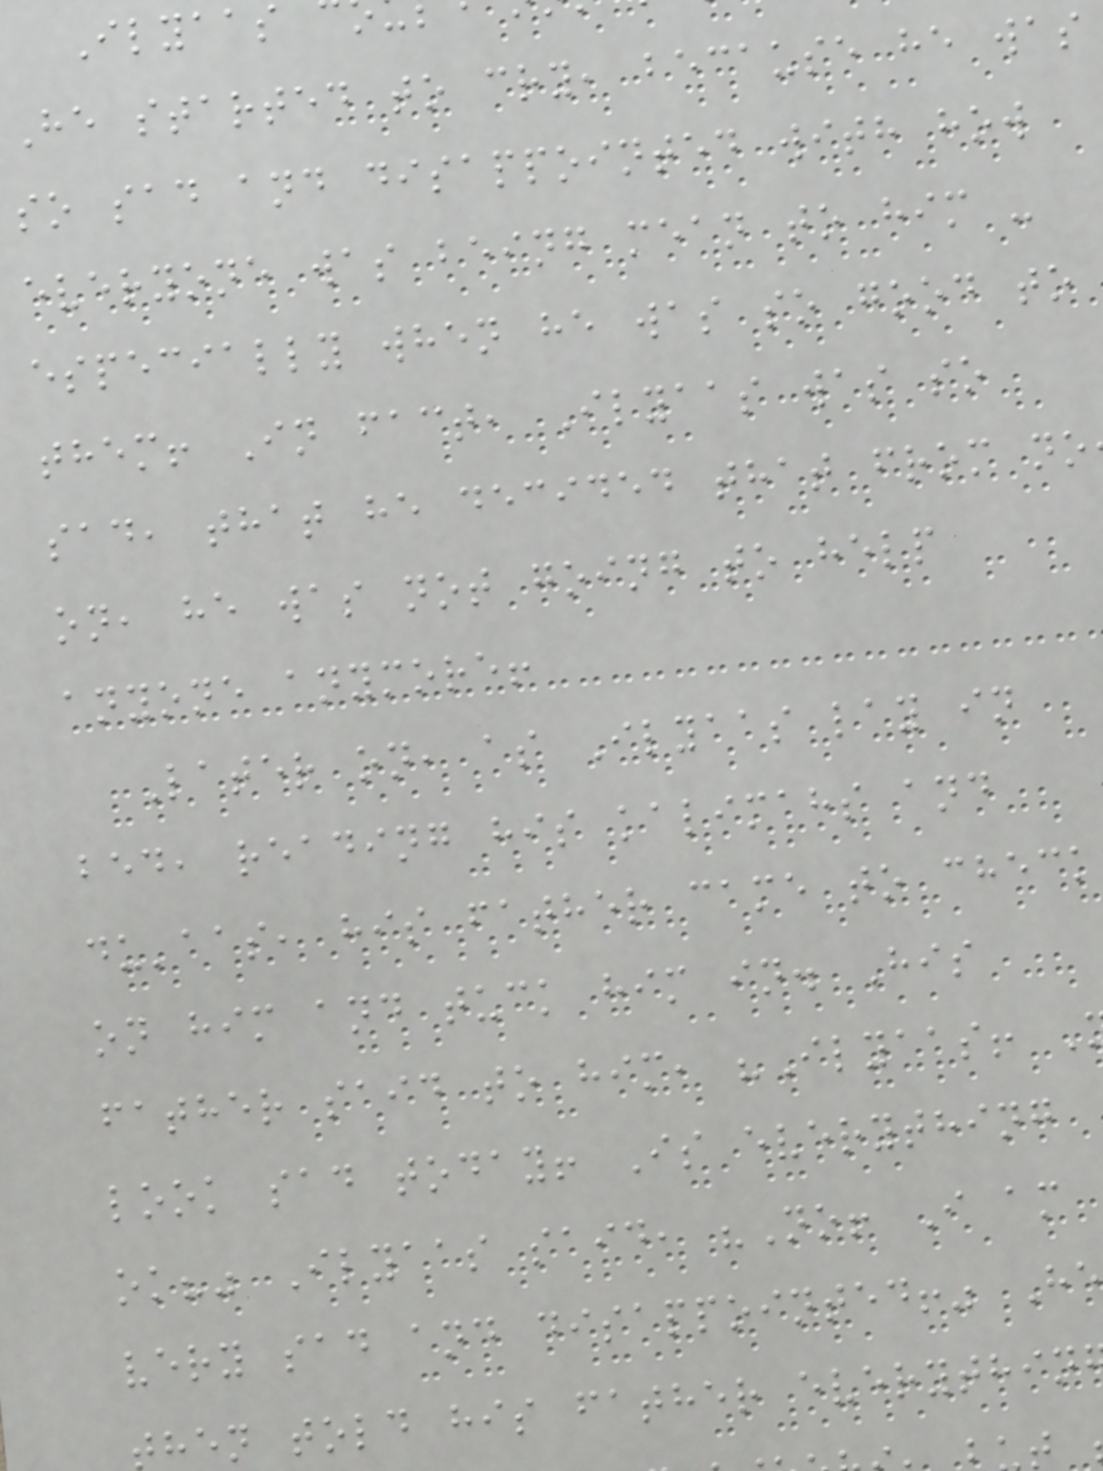He started to cry, because he was
so sad and disappointed with how
everyone was being mean to him -
especially when he was so good to
them! In fact, Ilyaas was so
sad, that he decided that from no
on, he was not going to help
anyone anymore!
Later on, as Ilyaas lay in
bed, reading his kalimahs and
du'aas, his father came to check
on him and tuck him in. His
father said to him, "Ilyaas!
look sad today! Is everything
ok?" Ilyaas said, "No! I am
very sad and disappointed!" He
hen told his father everythin
